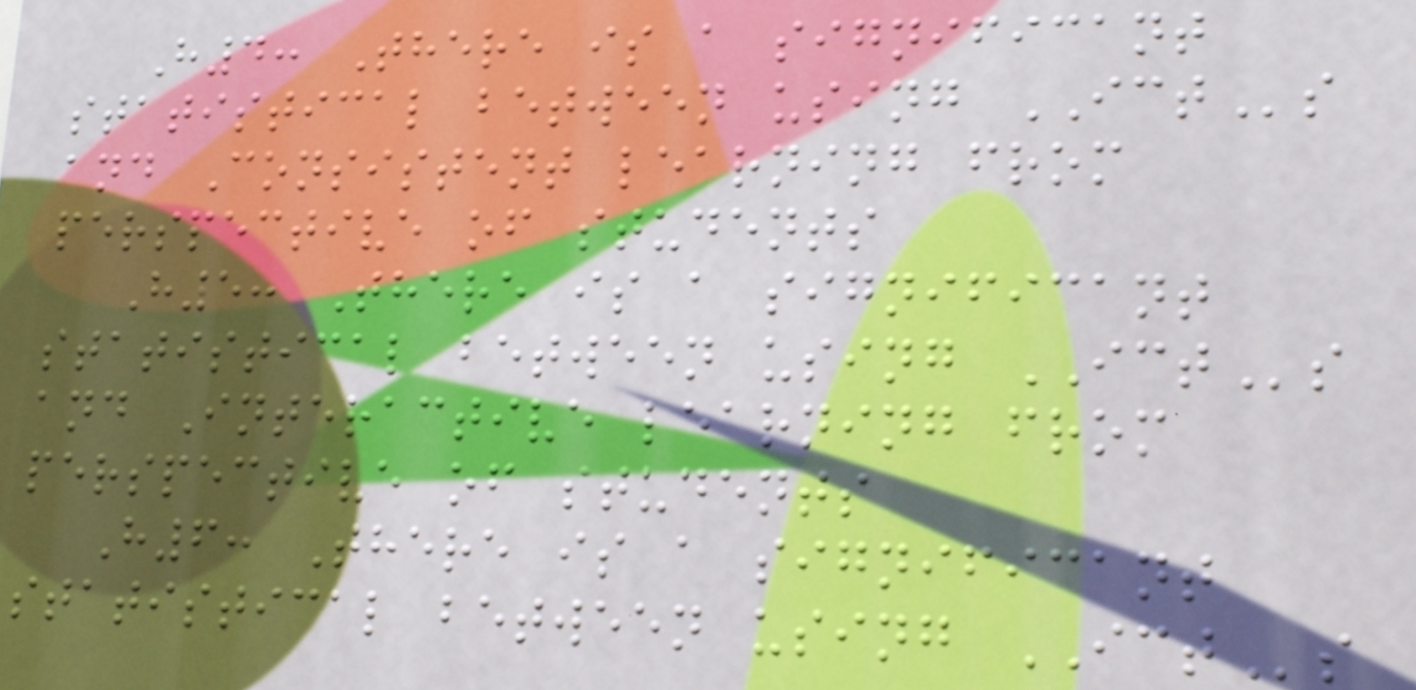H4: There is a significant
statistical between using ICTs
and Consistent learning from
perspective of students
H5: There is a significant
statistical between using ICTs
and Interactive learning from
perspective of students
H6: There is a significant
statistical between using ICTs
